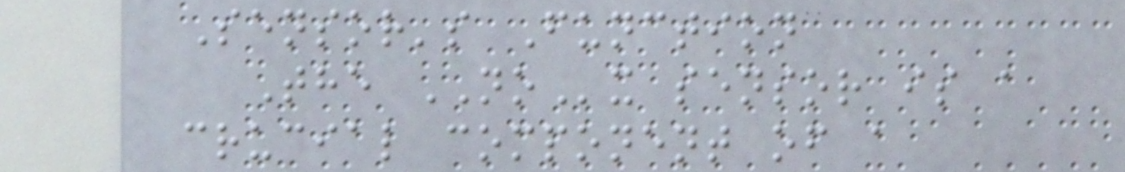Sensor's Function
The NOx sensor is a
crucial component of a
